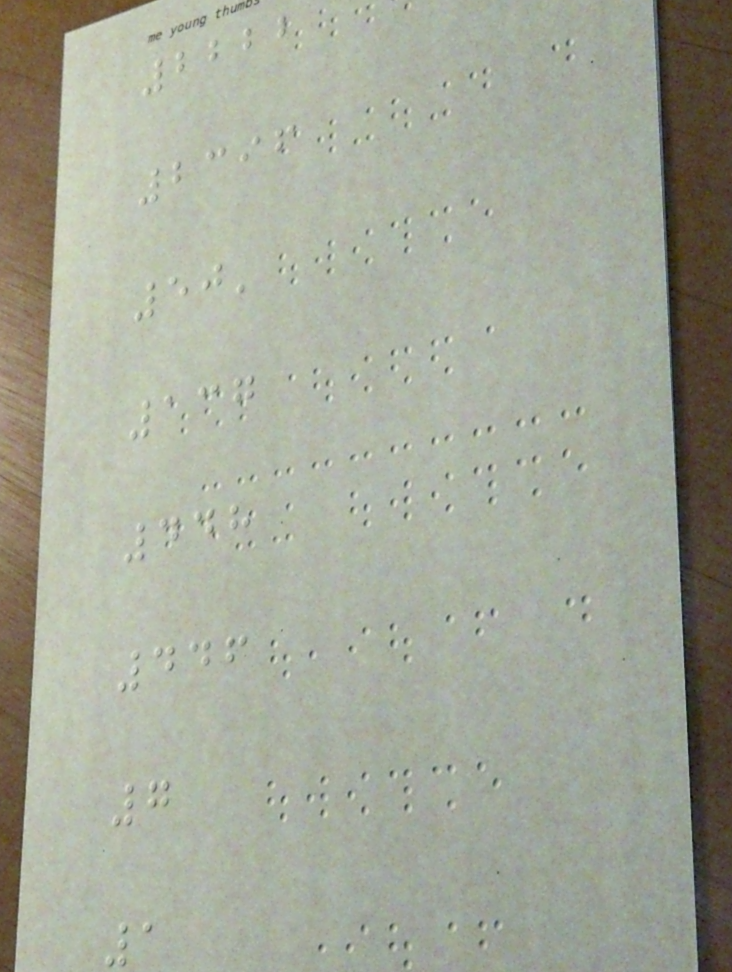2222
2396
50'
137
448
446
7
1
